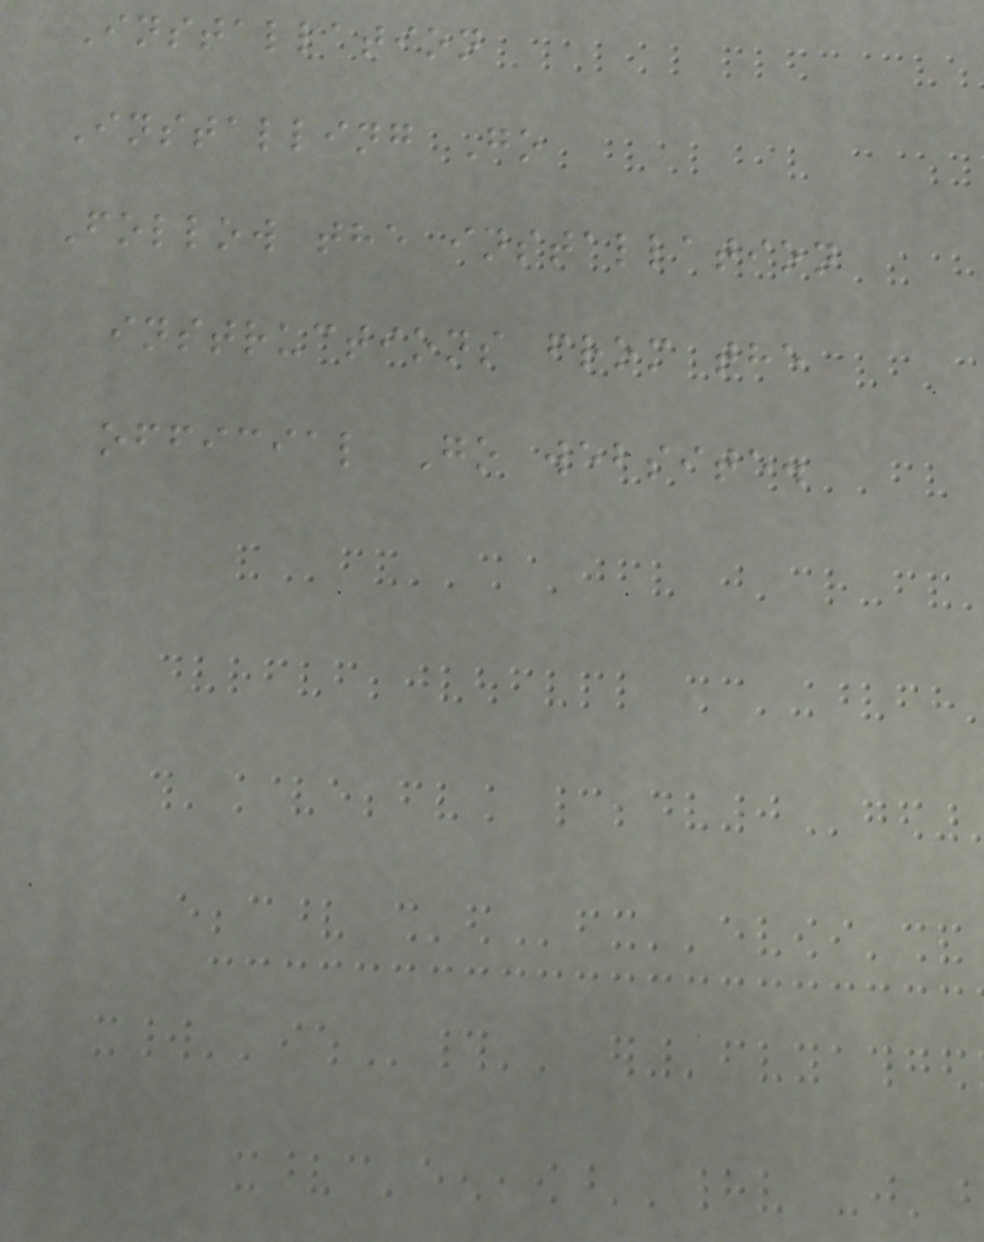Installation
Installing Go
Follow the installation
instructions from the
official Go website.
